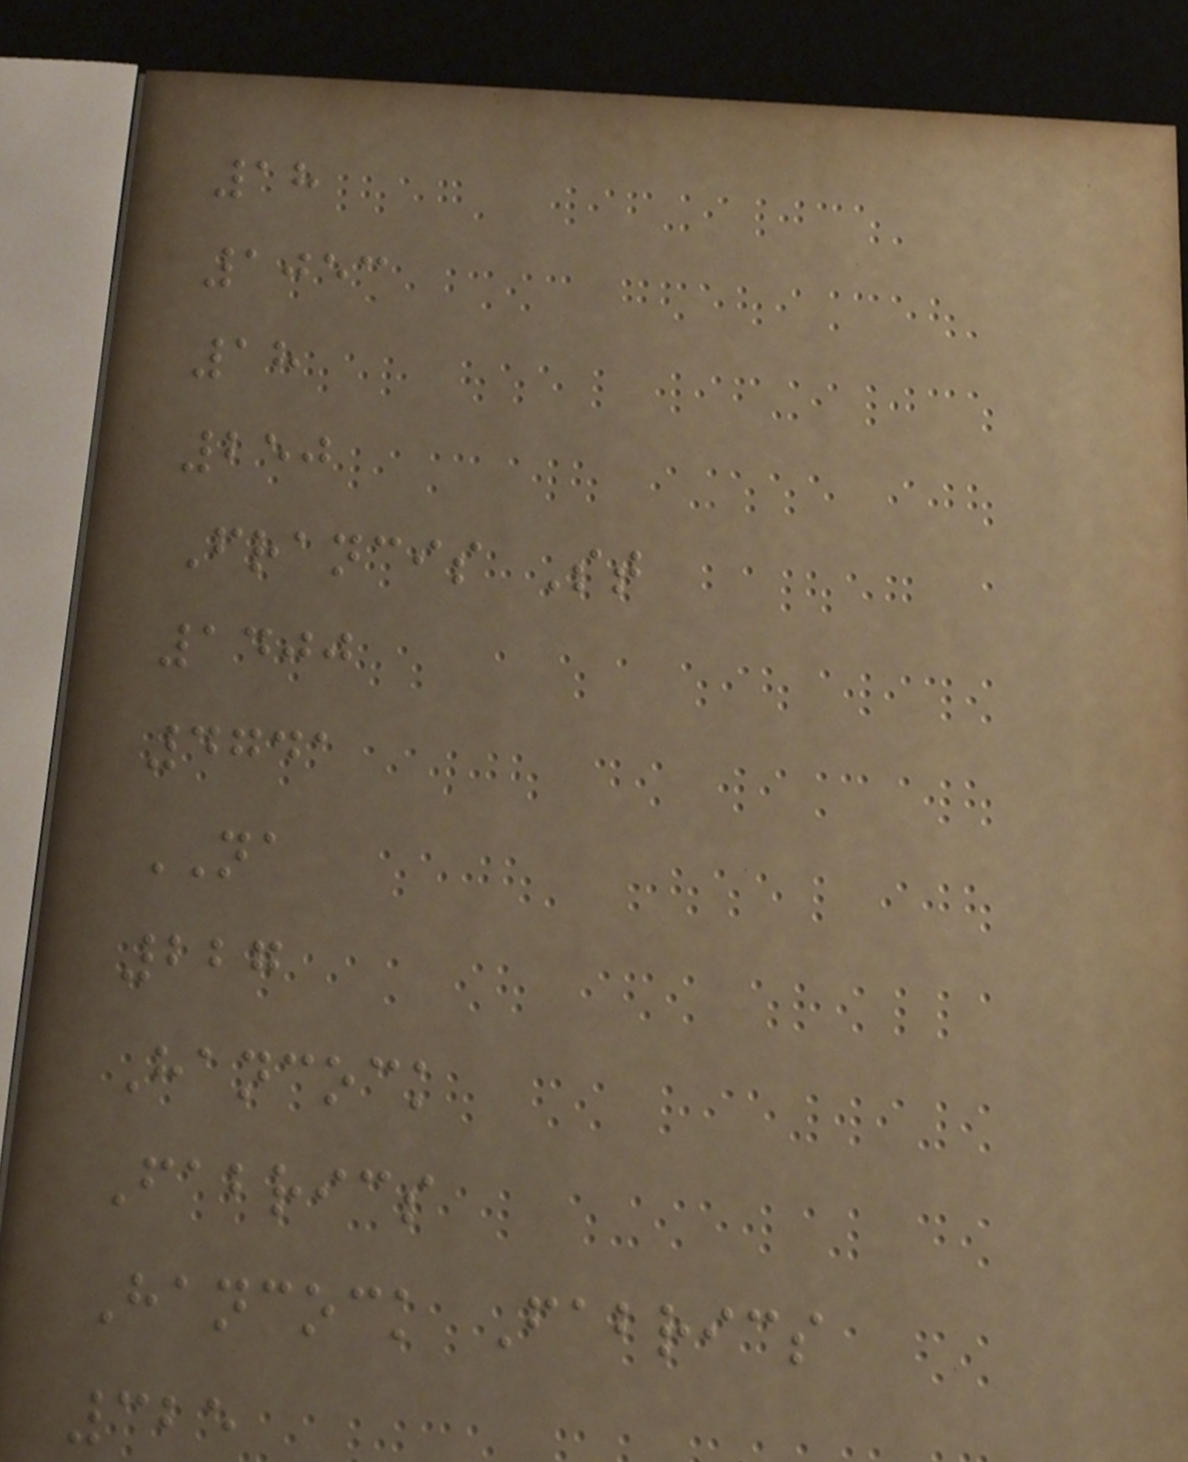18
1053
18
250
Francis St
1400
4741
NA
227
Hancock
Fabrics
Hancock Fabrics
325
